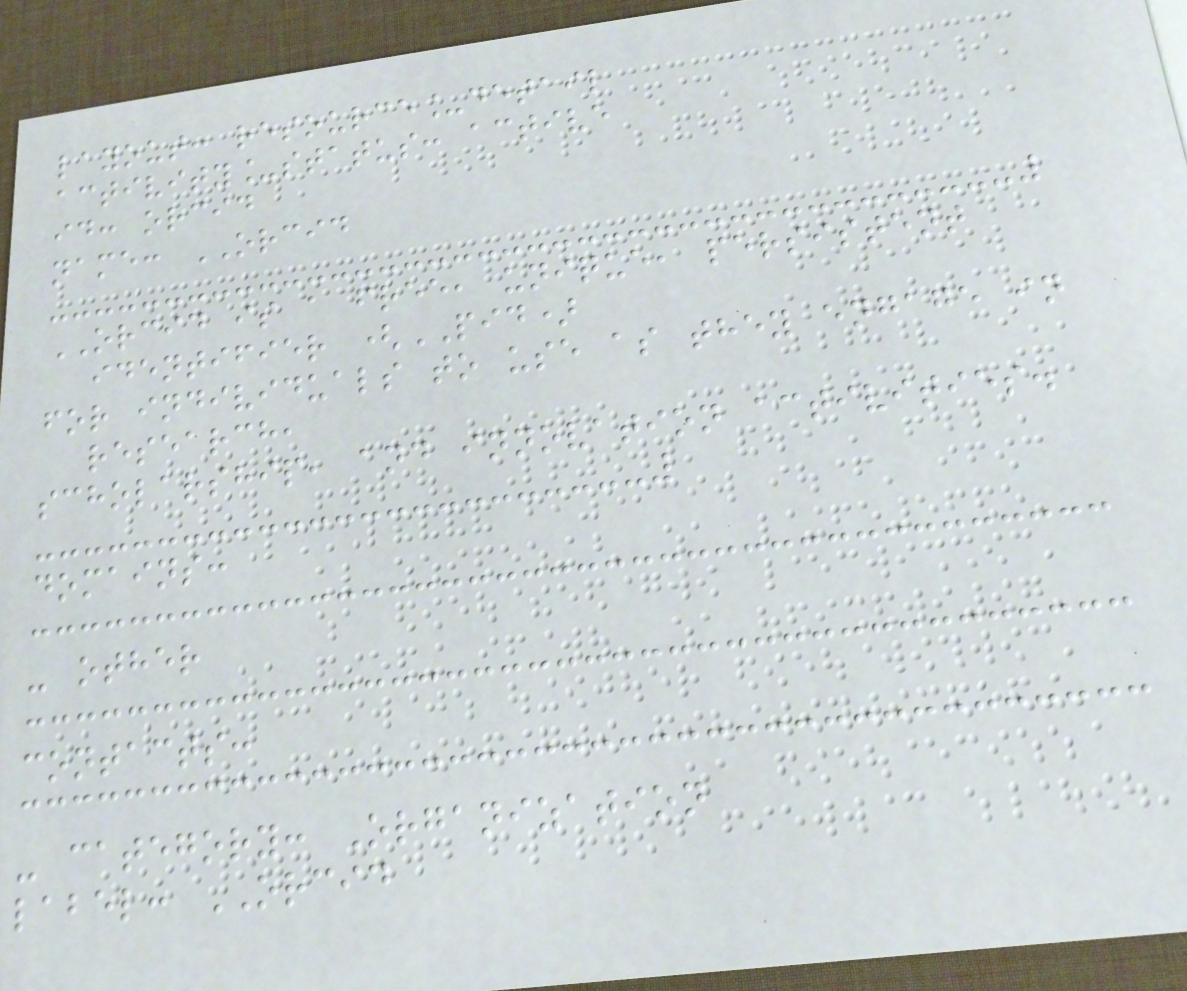layout: resource_detail
activity_status: active
id: orcid
name: ORCID
ORCID is a free, unique, persistent
identifier (PID)
for individuals to use as they engage in
research,
scholarship, and innovation activities.
domains:
- other
contacts:
- category: Organization
label: ORCID
